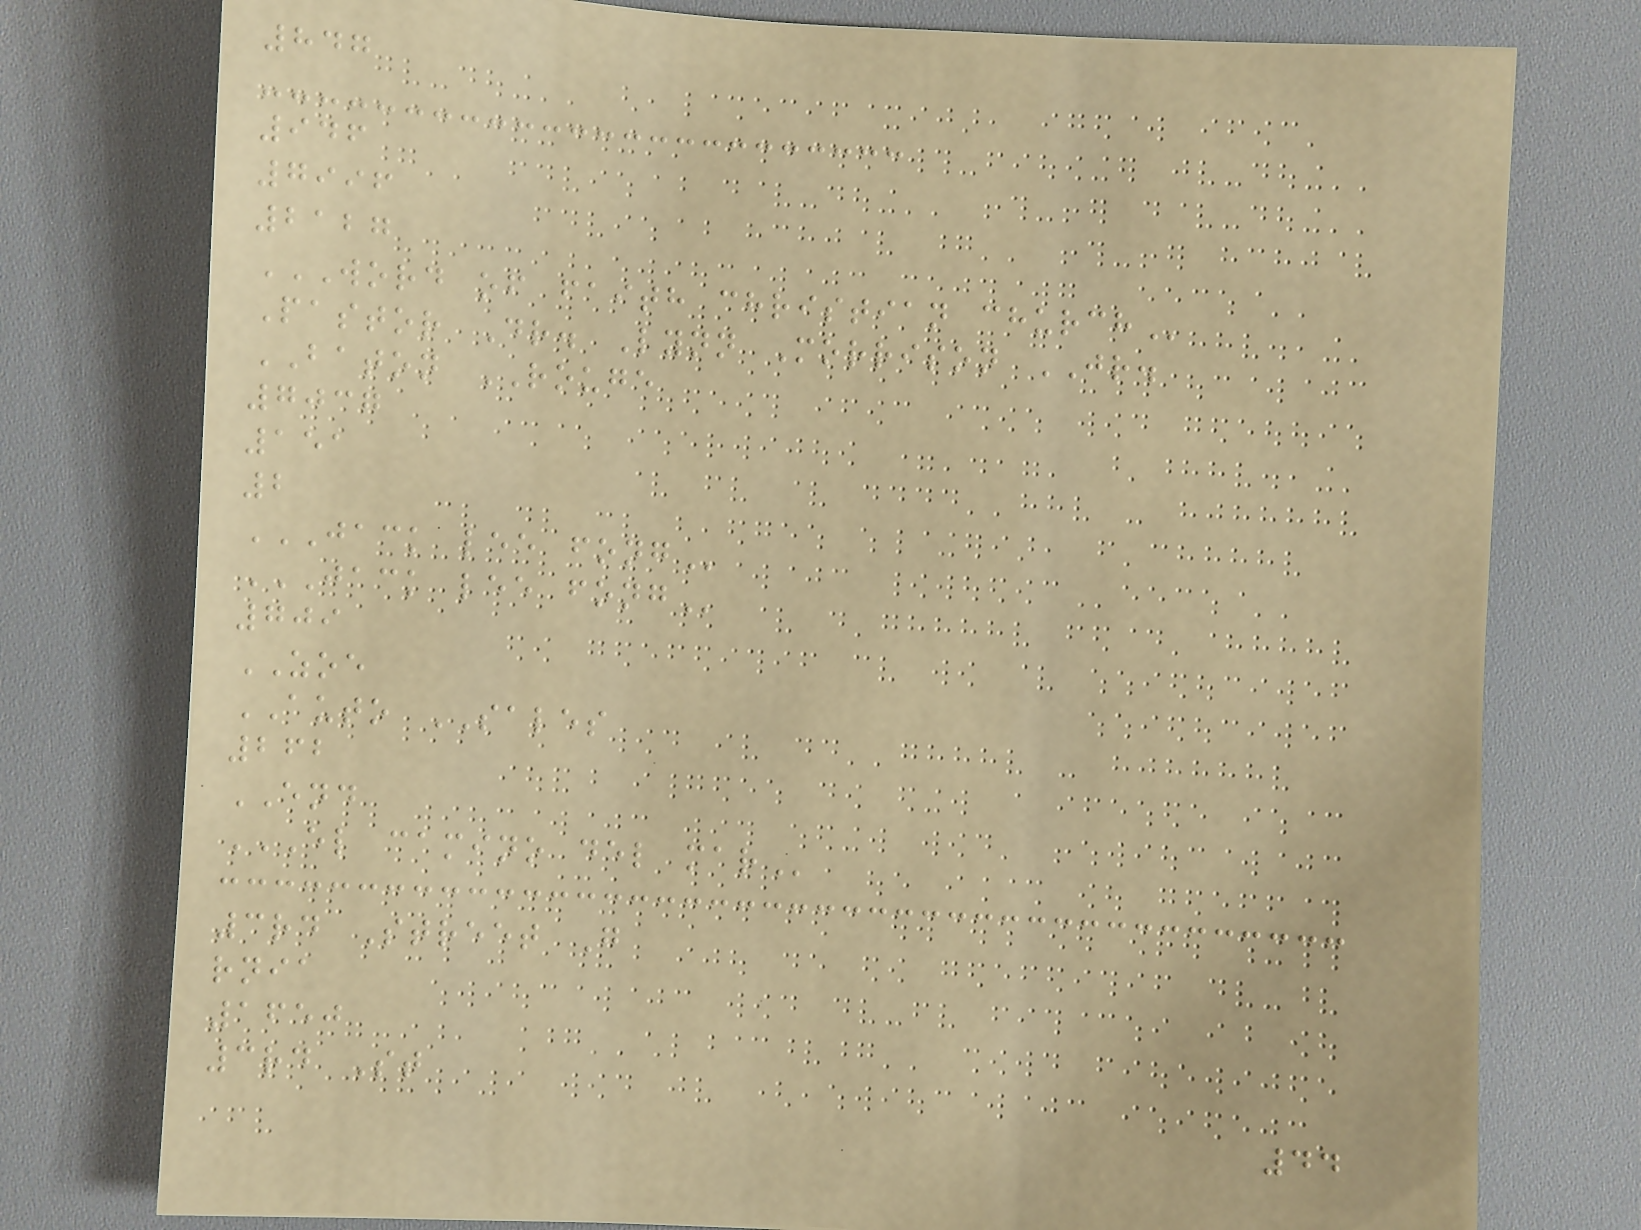847
946
7996
2127
WORD OF FAITH CHRISTIAN CHURCH
Pastor Dr. Lynn Morrison JR.
BATON ROUGE
7037
151
2
JACK LEE FONG
JACK LEE FONG
709
ZOE
AUTO SALES
262
END
EL CAMINO DEL MAR
3rd Street G
rnia
1650
3rd St
44
